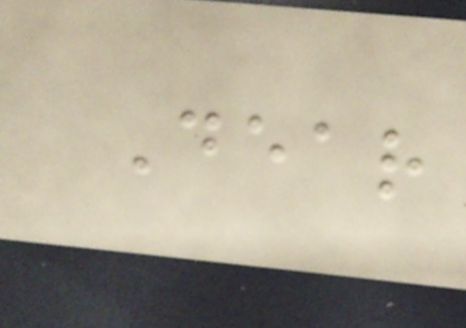Dear
